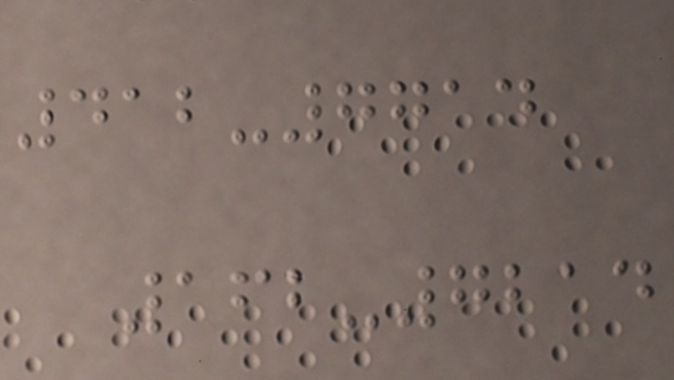412-7714
162-7214
